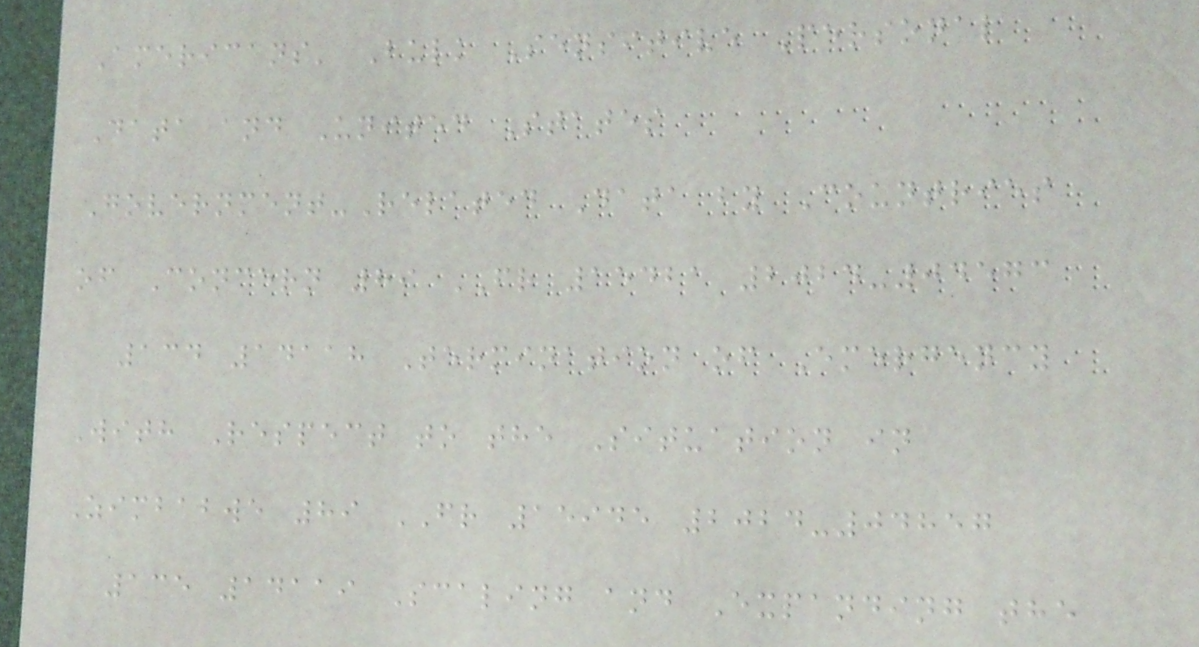Americans' Bulk Sensitive Personal
Data and United States
Government-Related Data by Countries
of Concern 89 FR 15421 2024-04573
134 14118 Termination of Emergency
With Respect to the Situation in
Zimbabwe 89 FR 15945 2024-04857
135 14119 Scaling and Expanding the
